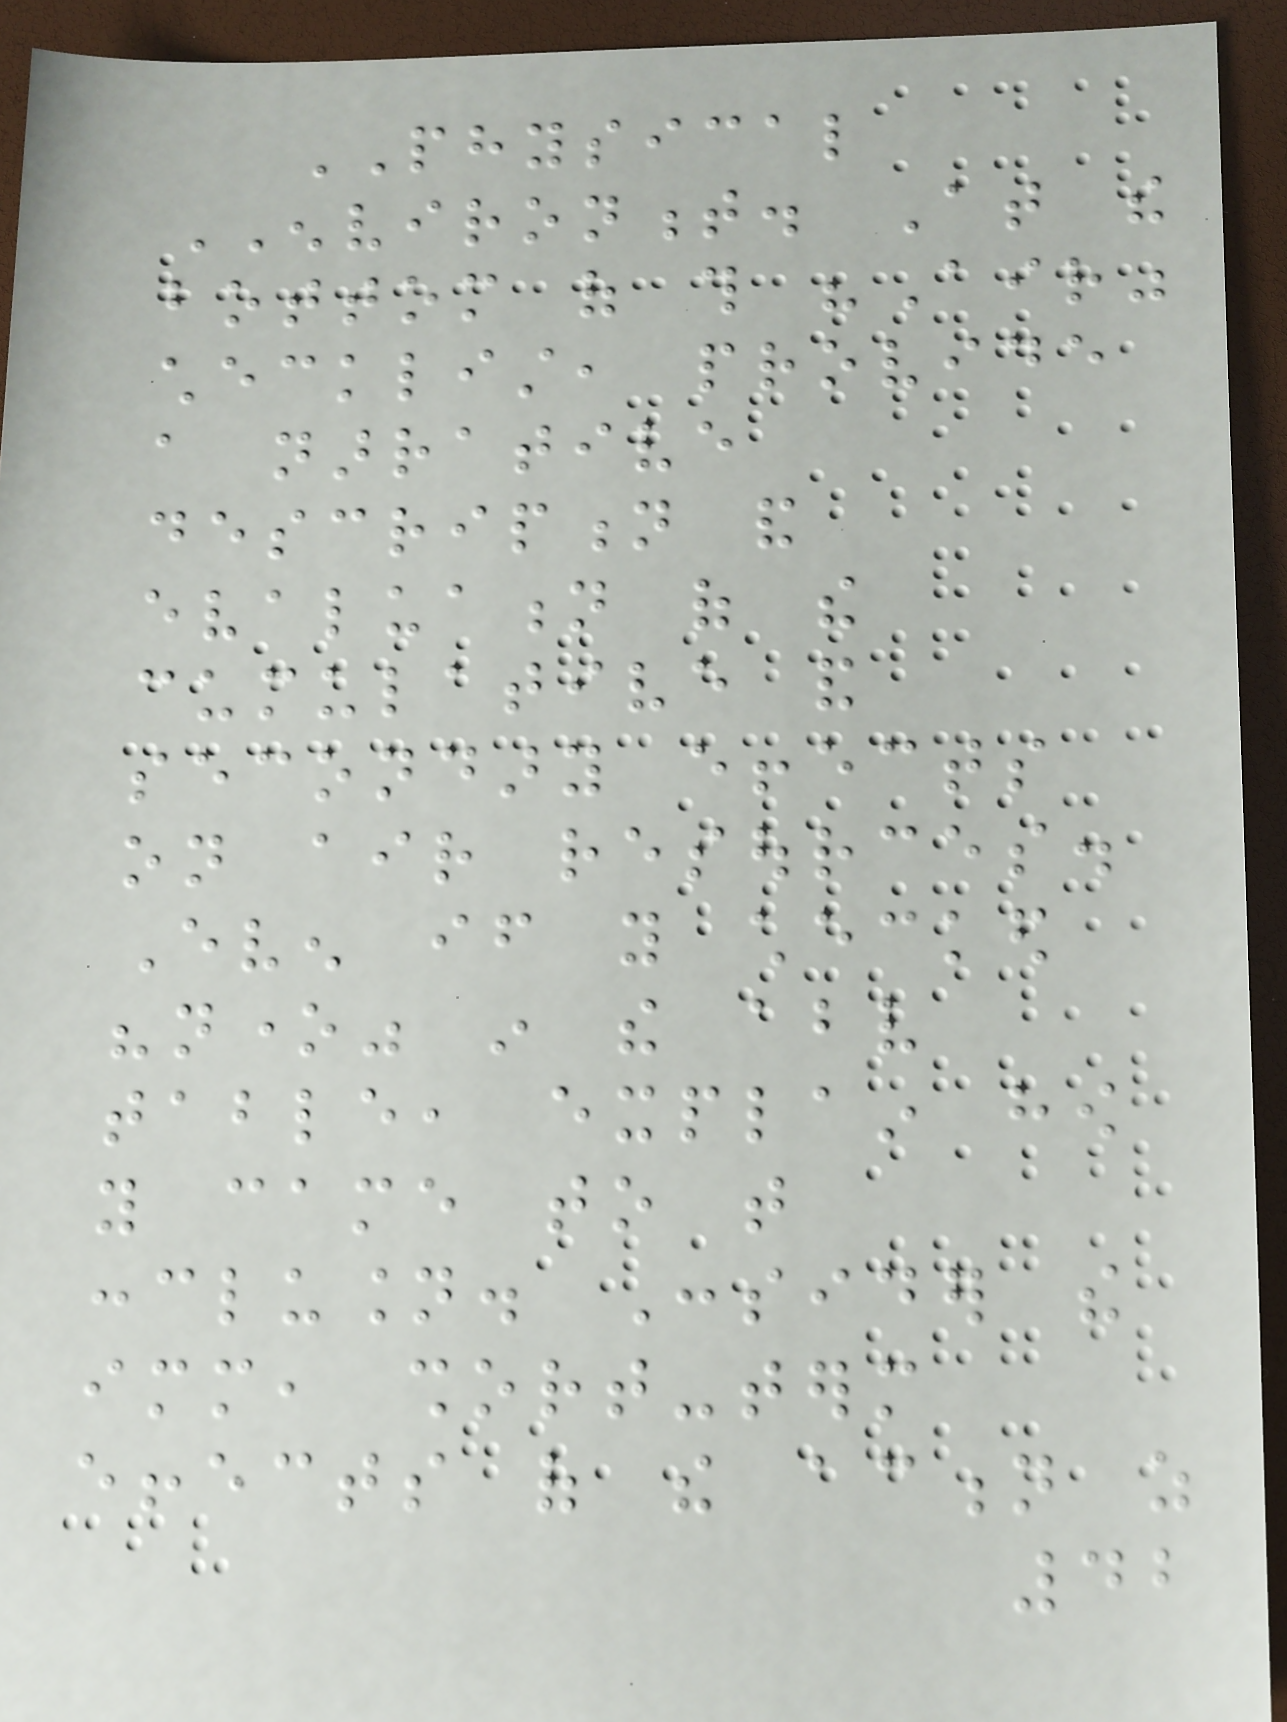PHYSICAL
ENVIRONMENT. At the
bottom of this "Air"
checklist, provide
a narrative
description and
evaluation of the
cumulative and
secondary effects
on air resources.
Even if you checked
"none" in the above
table, explain how
you came to that
conclusion. Consider the
immediate, short-term
effects of the action as
42
